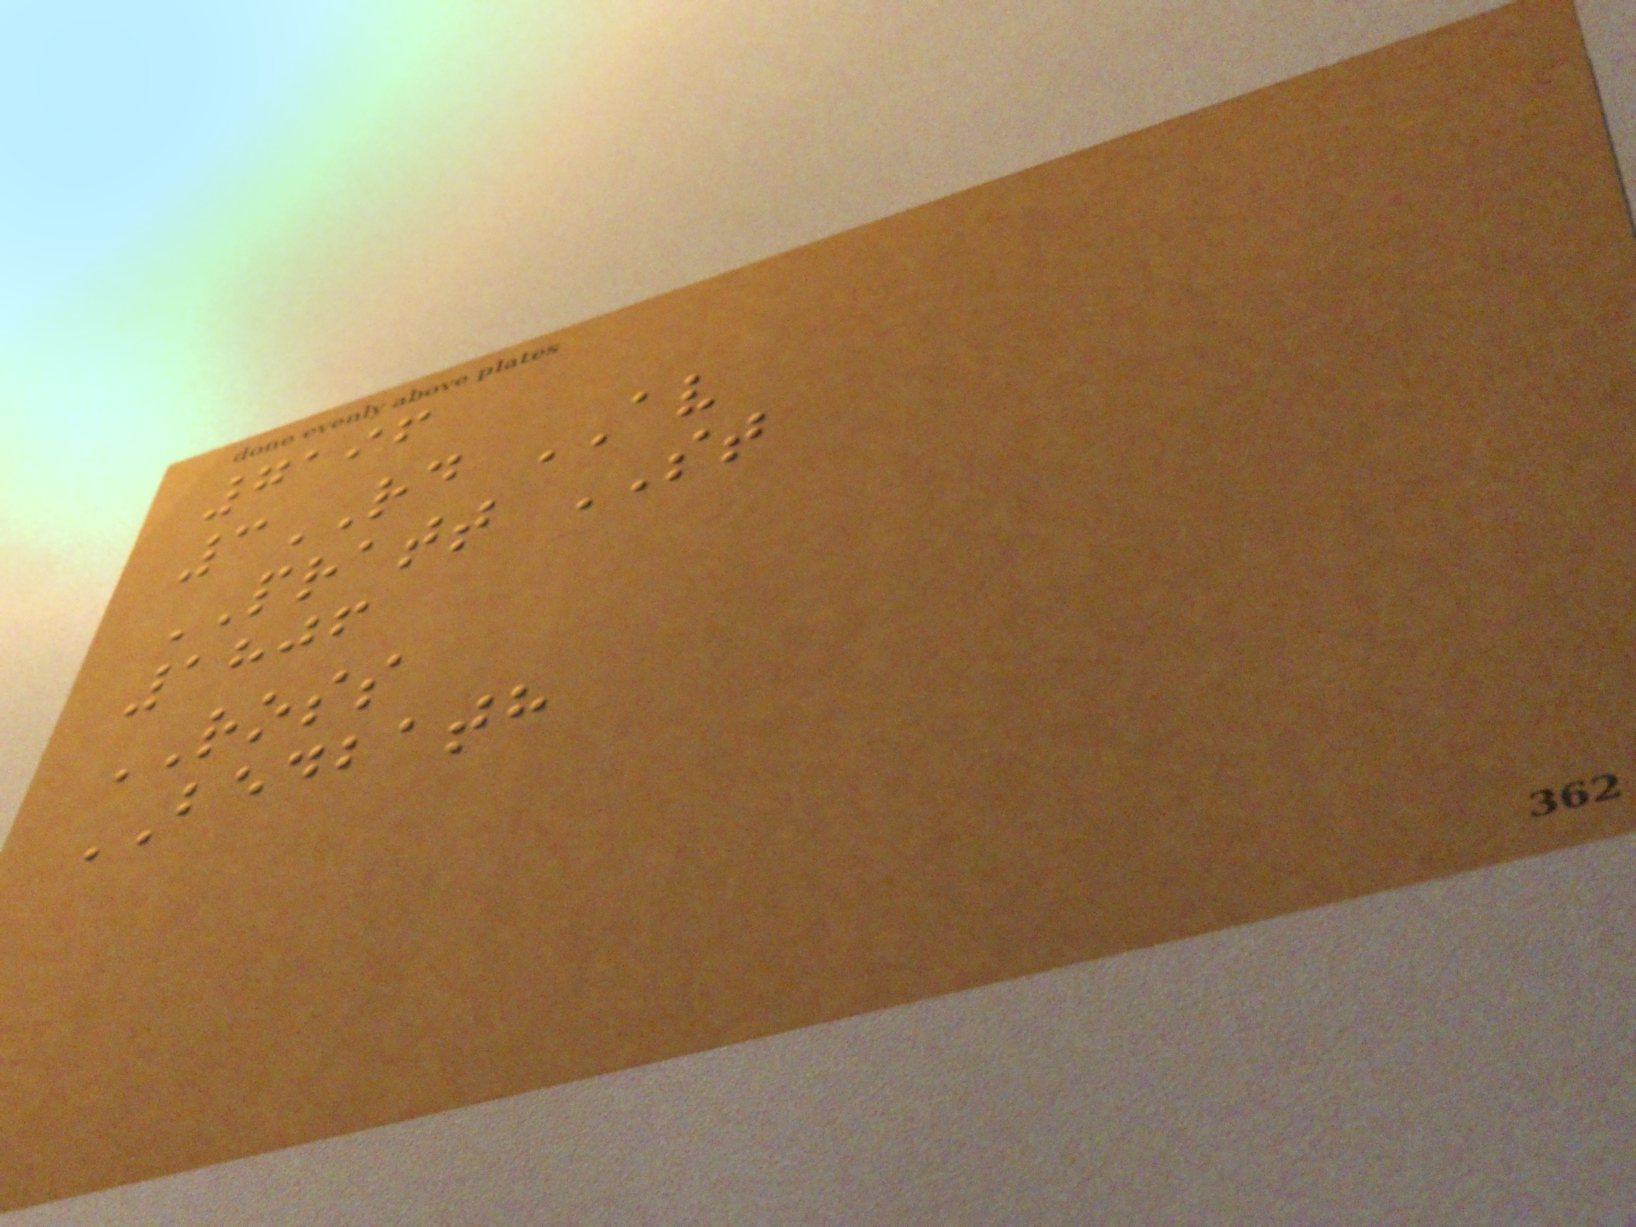7196
3RD AV
PRATT ST
1806
ROSS
BEDBATH
